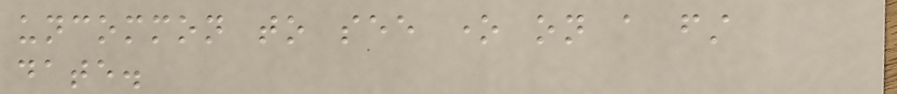uncommon to see one on a first
date.
